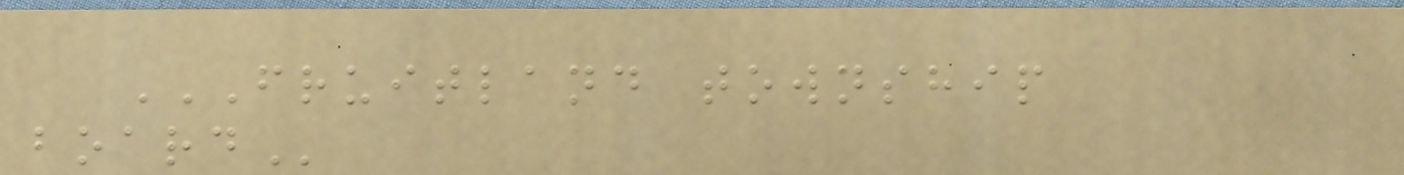FRUITLAND TOWNSHIP
BOARD
